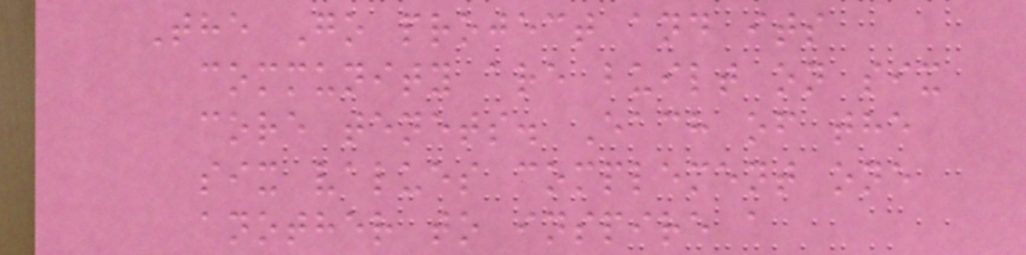The Go project and its
community are built on six
core tenets. Each of the
six values complement one
another to inspire a
